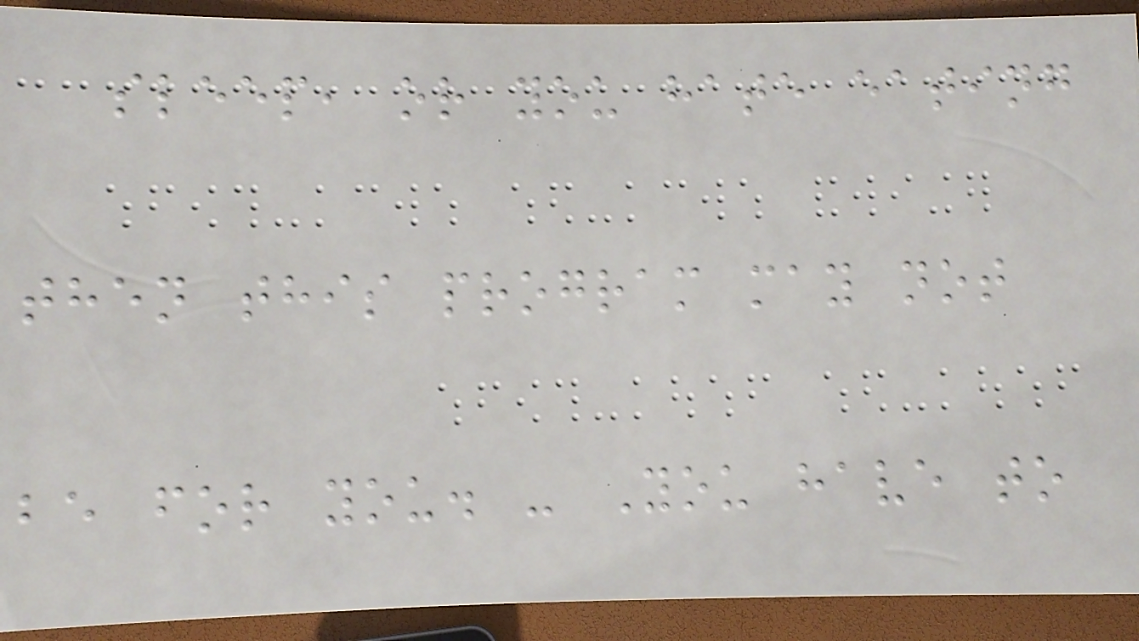sleep, or you hate eating
then this program may not
be for you. - You have to
